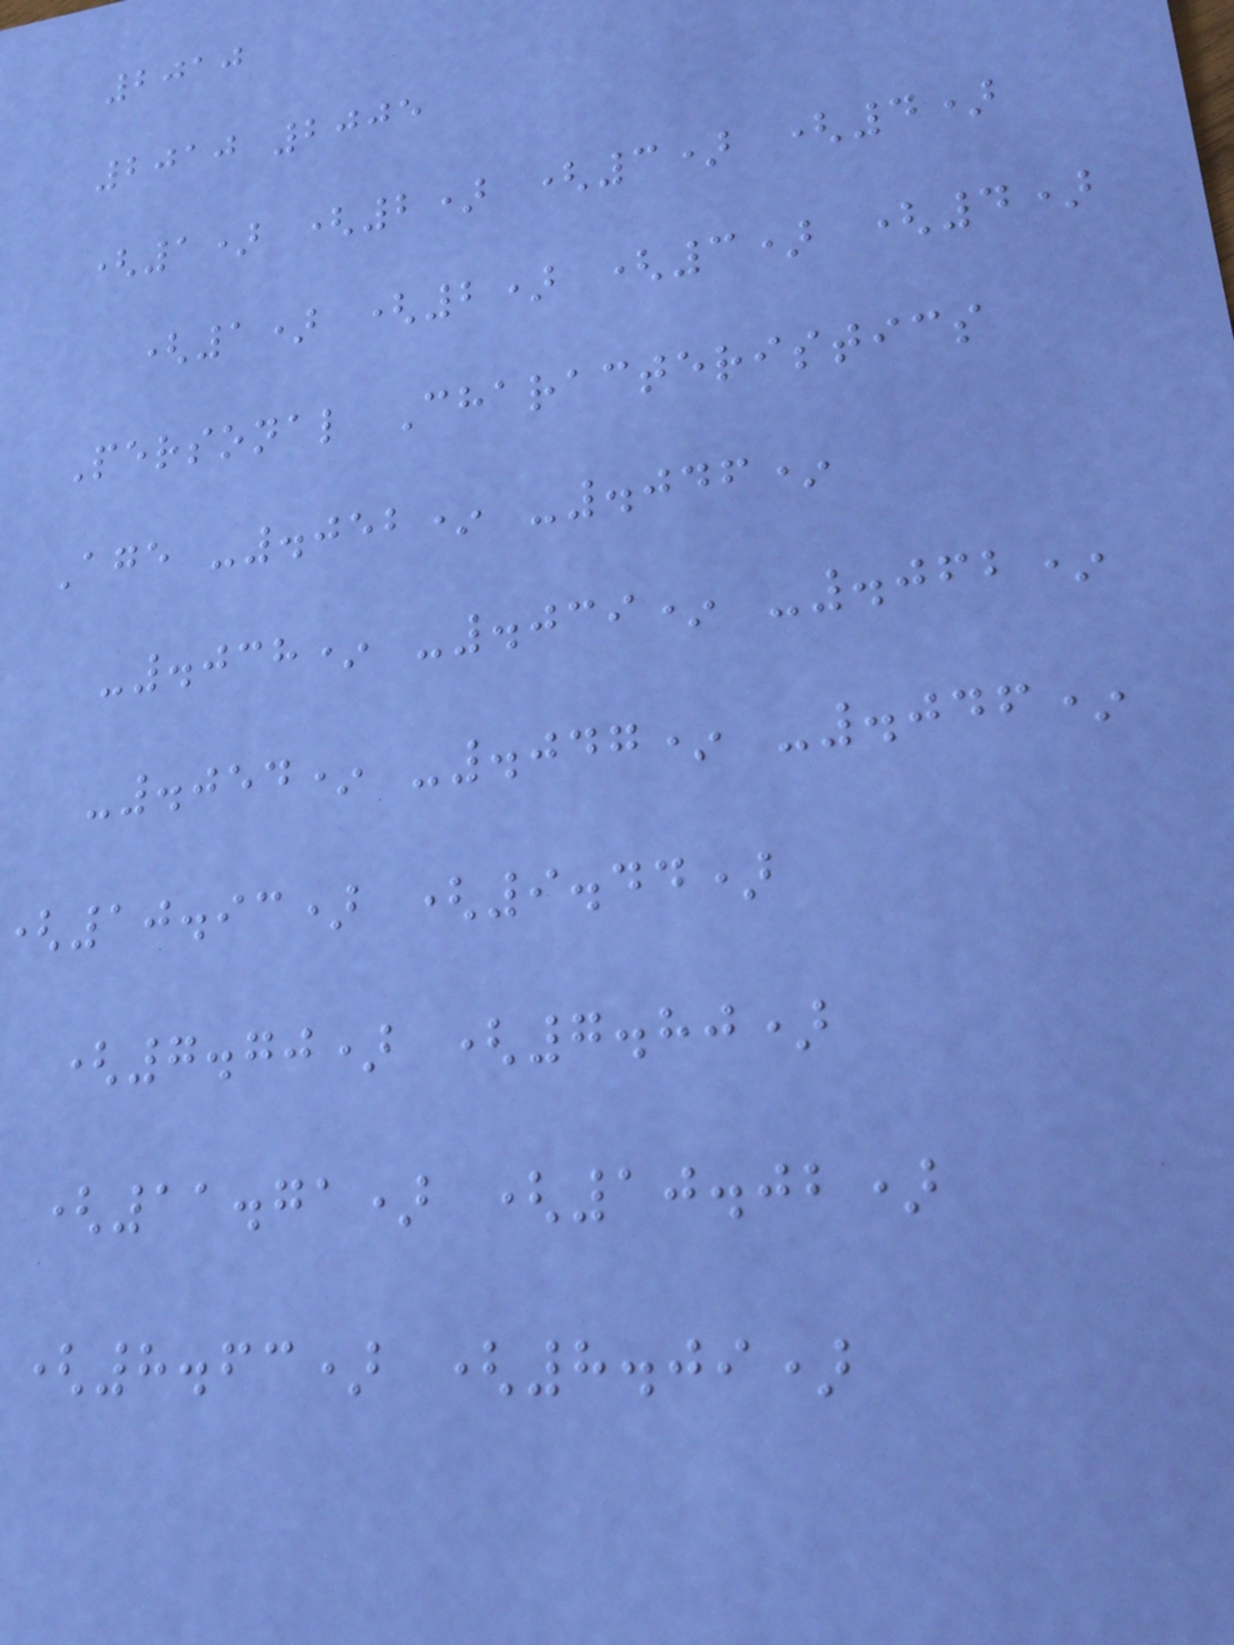2010
2010 2005
(1) (2) (3) (4)
(1) (2) (3) (4)
Personal Characteristics
Age -.052* -.046*
-.038* -.039* -.062*
-.054* -.047* -.046*
10.93) (9.44)
(7.70) (7.80)
(11.71) (10.02)
(8.63) (8.09)
